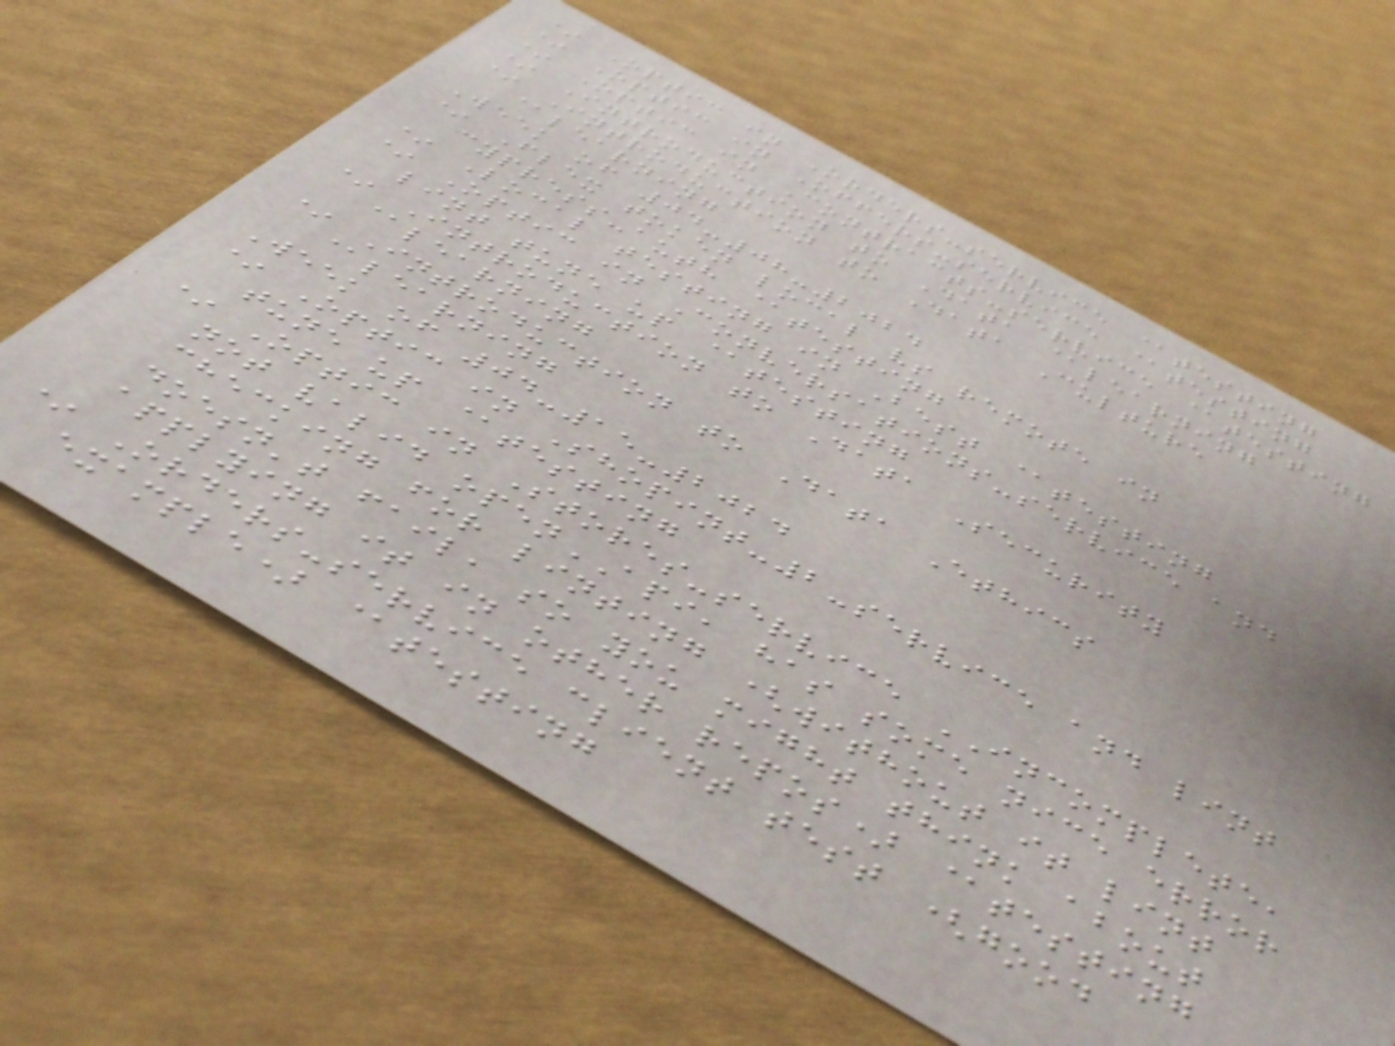* Optic in Orders-service @testing
* Optic in Offers-service @testing
* Optic in Contracts-service @testing
* Introduction to Data @learning
* Introduction to Data Culture
@learning
Week of 04-08-2024
* Flex token local vs remote in
cypress-auth @testing
* Local testing in Best @testing
* Optic in Conversations-service and
lint tune up @testing
* Introduction to Data Security
@learning
* Introduction to Data Ethics
@learning
Week of 04-15-2024
* Optic in Shopint-2-service and lint
tune up @testing
* Optic in Stores-service INCOMPLETE,
not valid openAPI, has some nice error
checking for linting (without it lint
doesn't fail, so you might think about
applying it in other repos) @testing
* Orders-service client test (good
example) @testing
